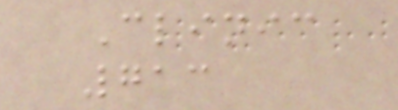Clinic
713
